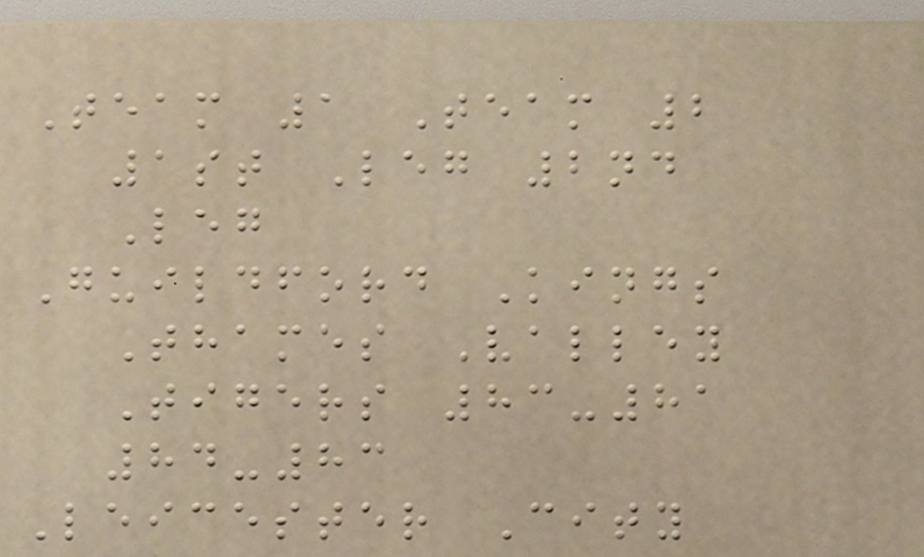Team 1 Team 2
1st Leg 2nd
Leg
Guildford Kings
Thames Valley
Tigers 83-81
84-83
Leicester City
